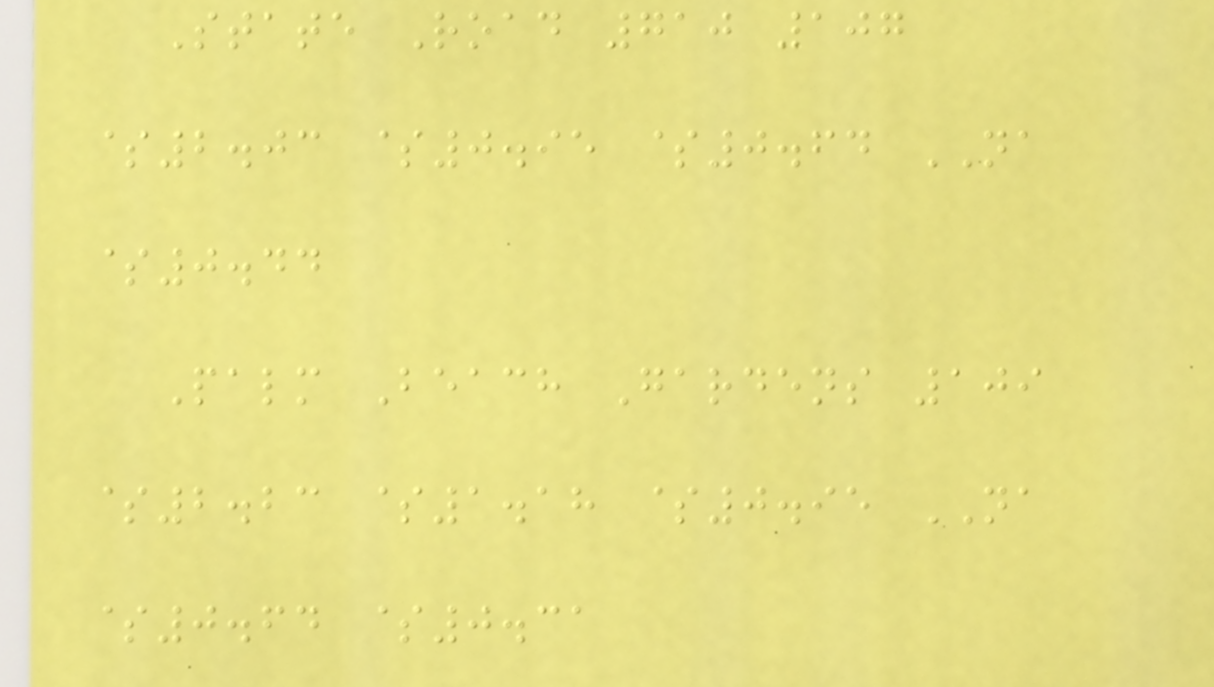State Road 710 107
$2.03 $0.95 $0.64 NA
$0.44
Palm Beach Gardens 109
$2.23 $1.18 $0.95 NA
$0.64 $0.31
